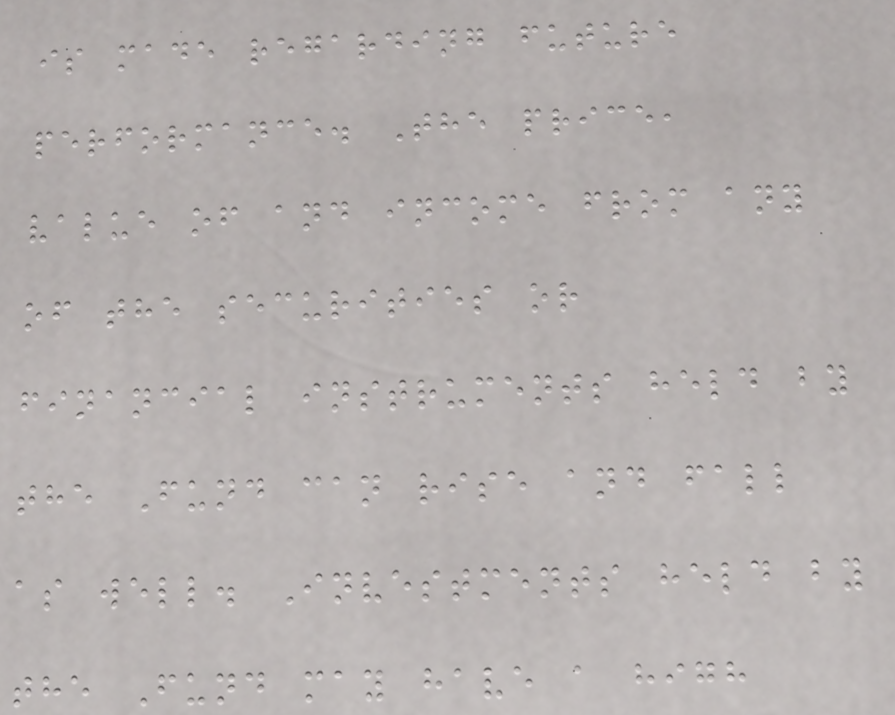is made regarding future
performance. The price,
value of and income from any
of the securities or
financial instruments held by
the Fund can rise and fall
as well. Investments held by
the Fund may have a high
